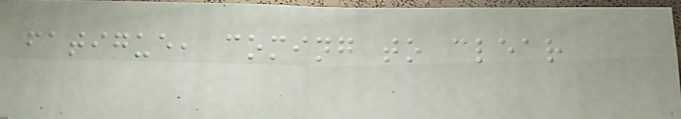fatigue, coming to clear
